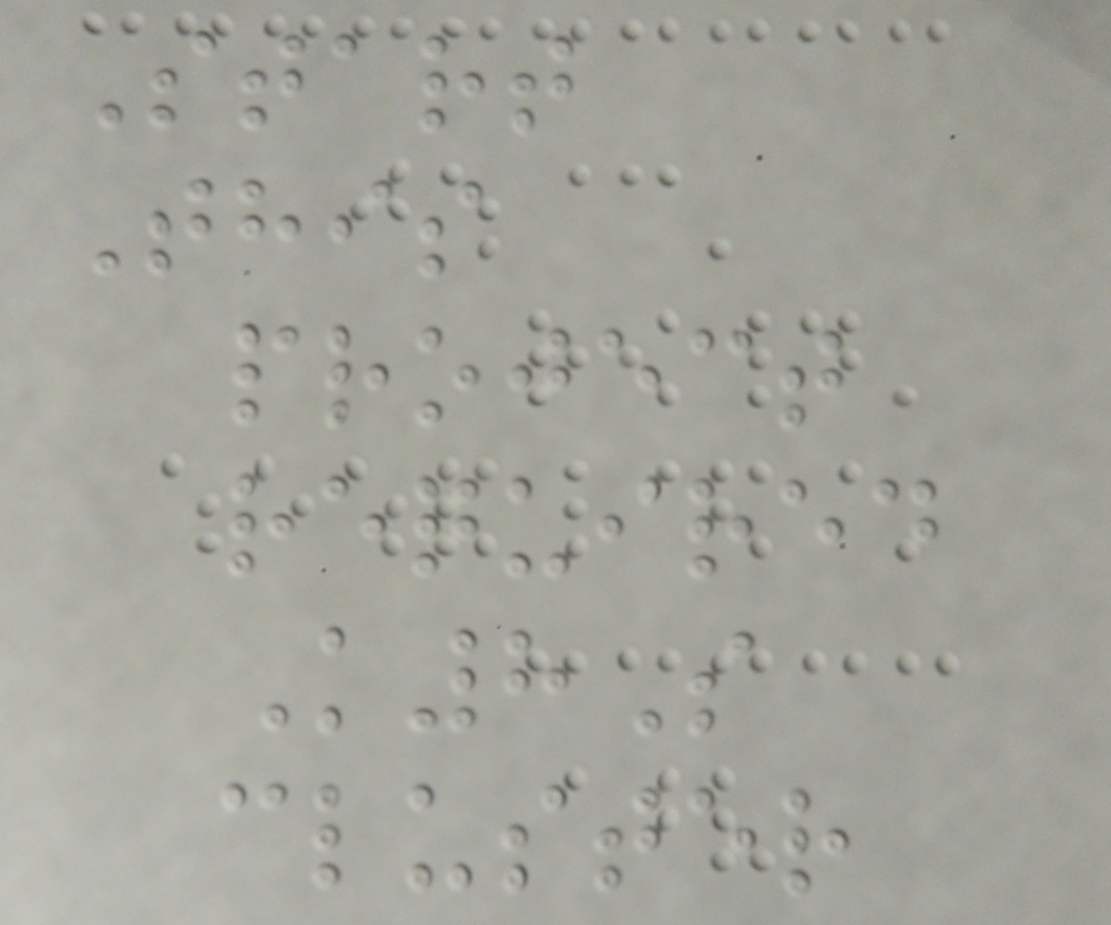Start
This
project
required
K8S
cluster
